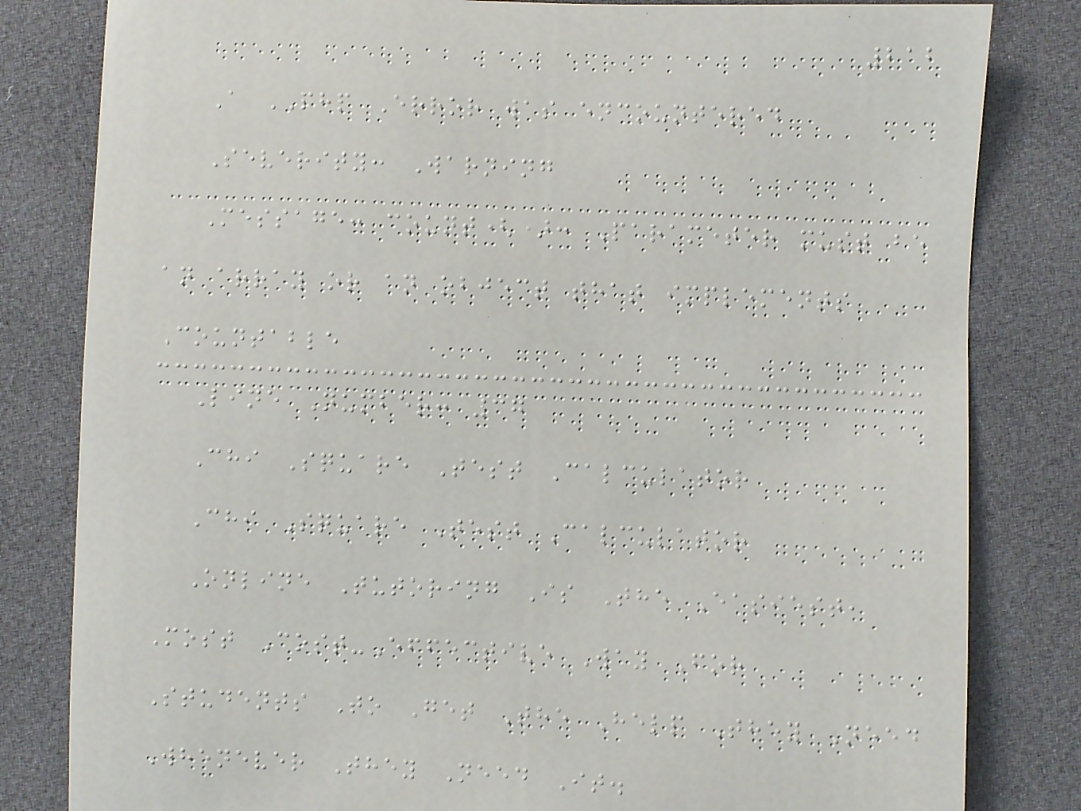212
A PHP Error was encountered
Severity: Warning
Message: count(): Parameter must be
an array or an object that implements
Countable
Line Number: 37
Chi Square Test Calculator
Chi Square Test Calculator
Online Tutoring Is The Easiest,
Most Cost-Effective Way For
Students To Get The Help They Need
Whenever They Need It.
